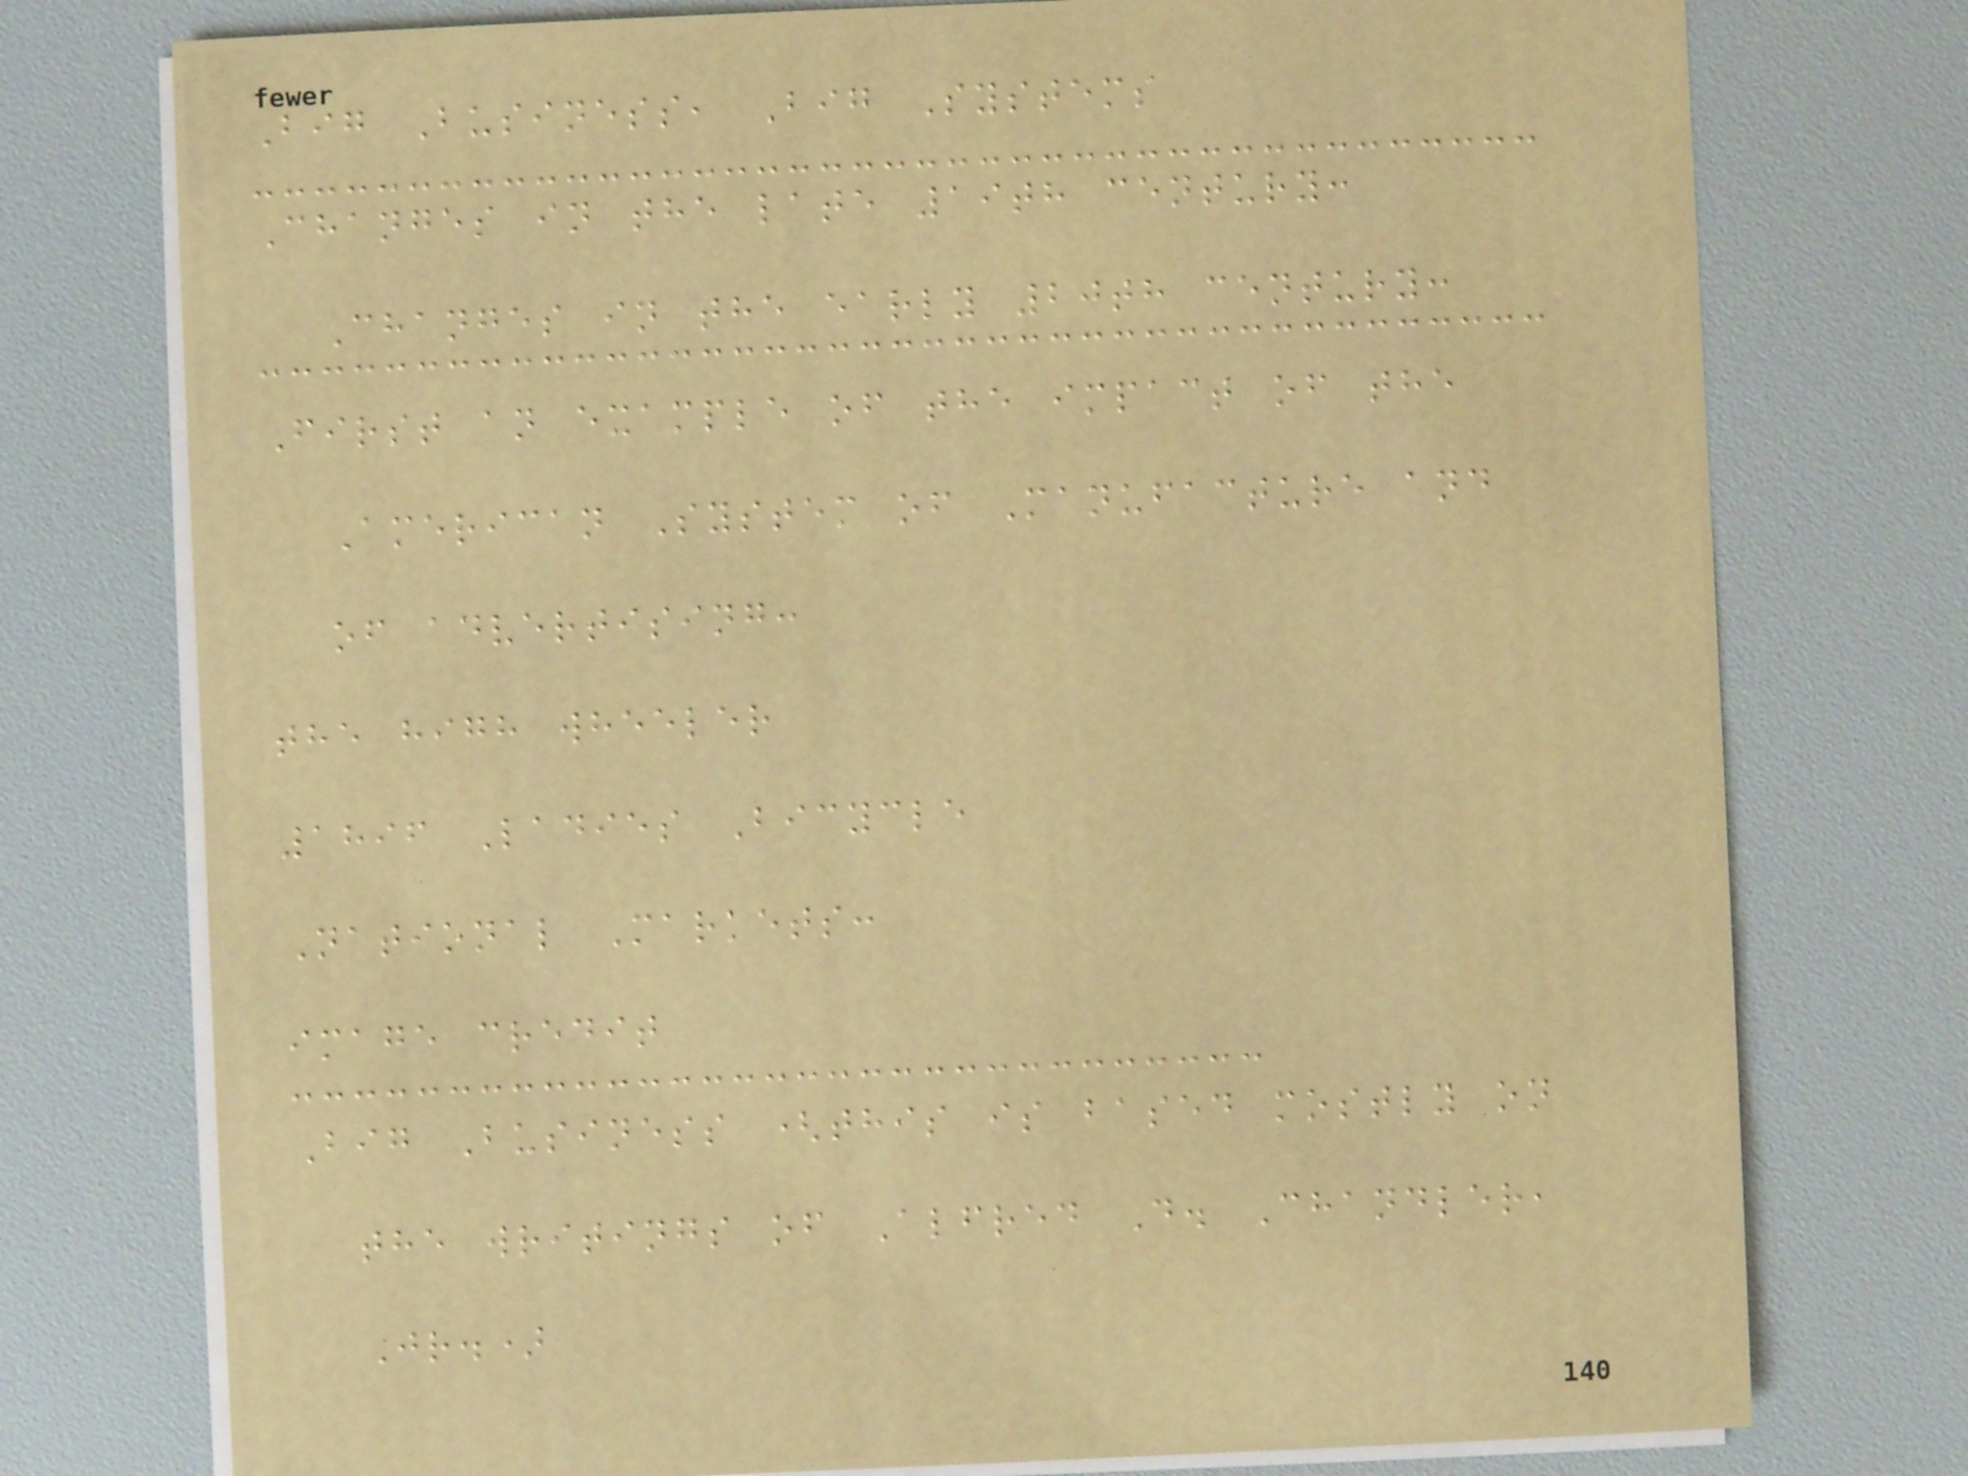Big Business, Big Systems
Changes in the late 19th century:
Changes in the early 20th century:
First an example of the impact of the
American System of Manufacture and
of advertising:
the high wheeler
1896 Ladies Bicycle
National Markets:
image credit
Big Business (this is based mostly on
the writings of Alfred D. Chandler,
Jr.)
